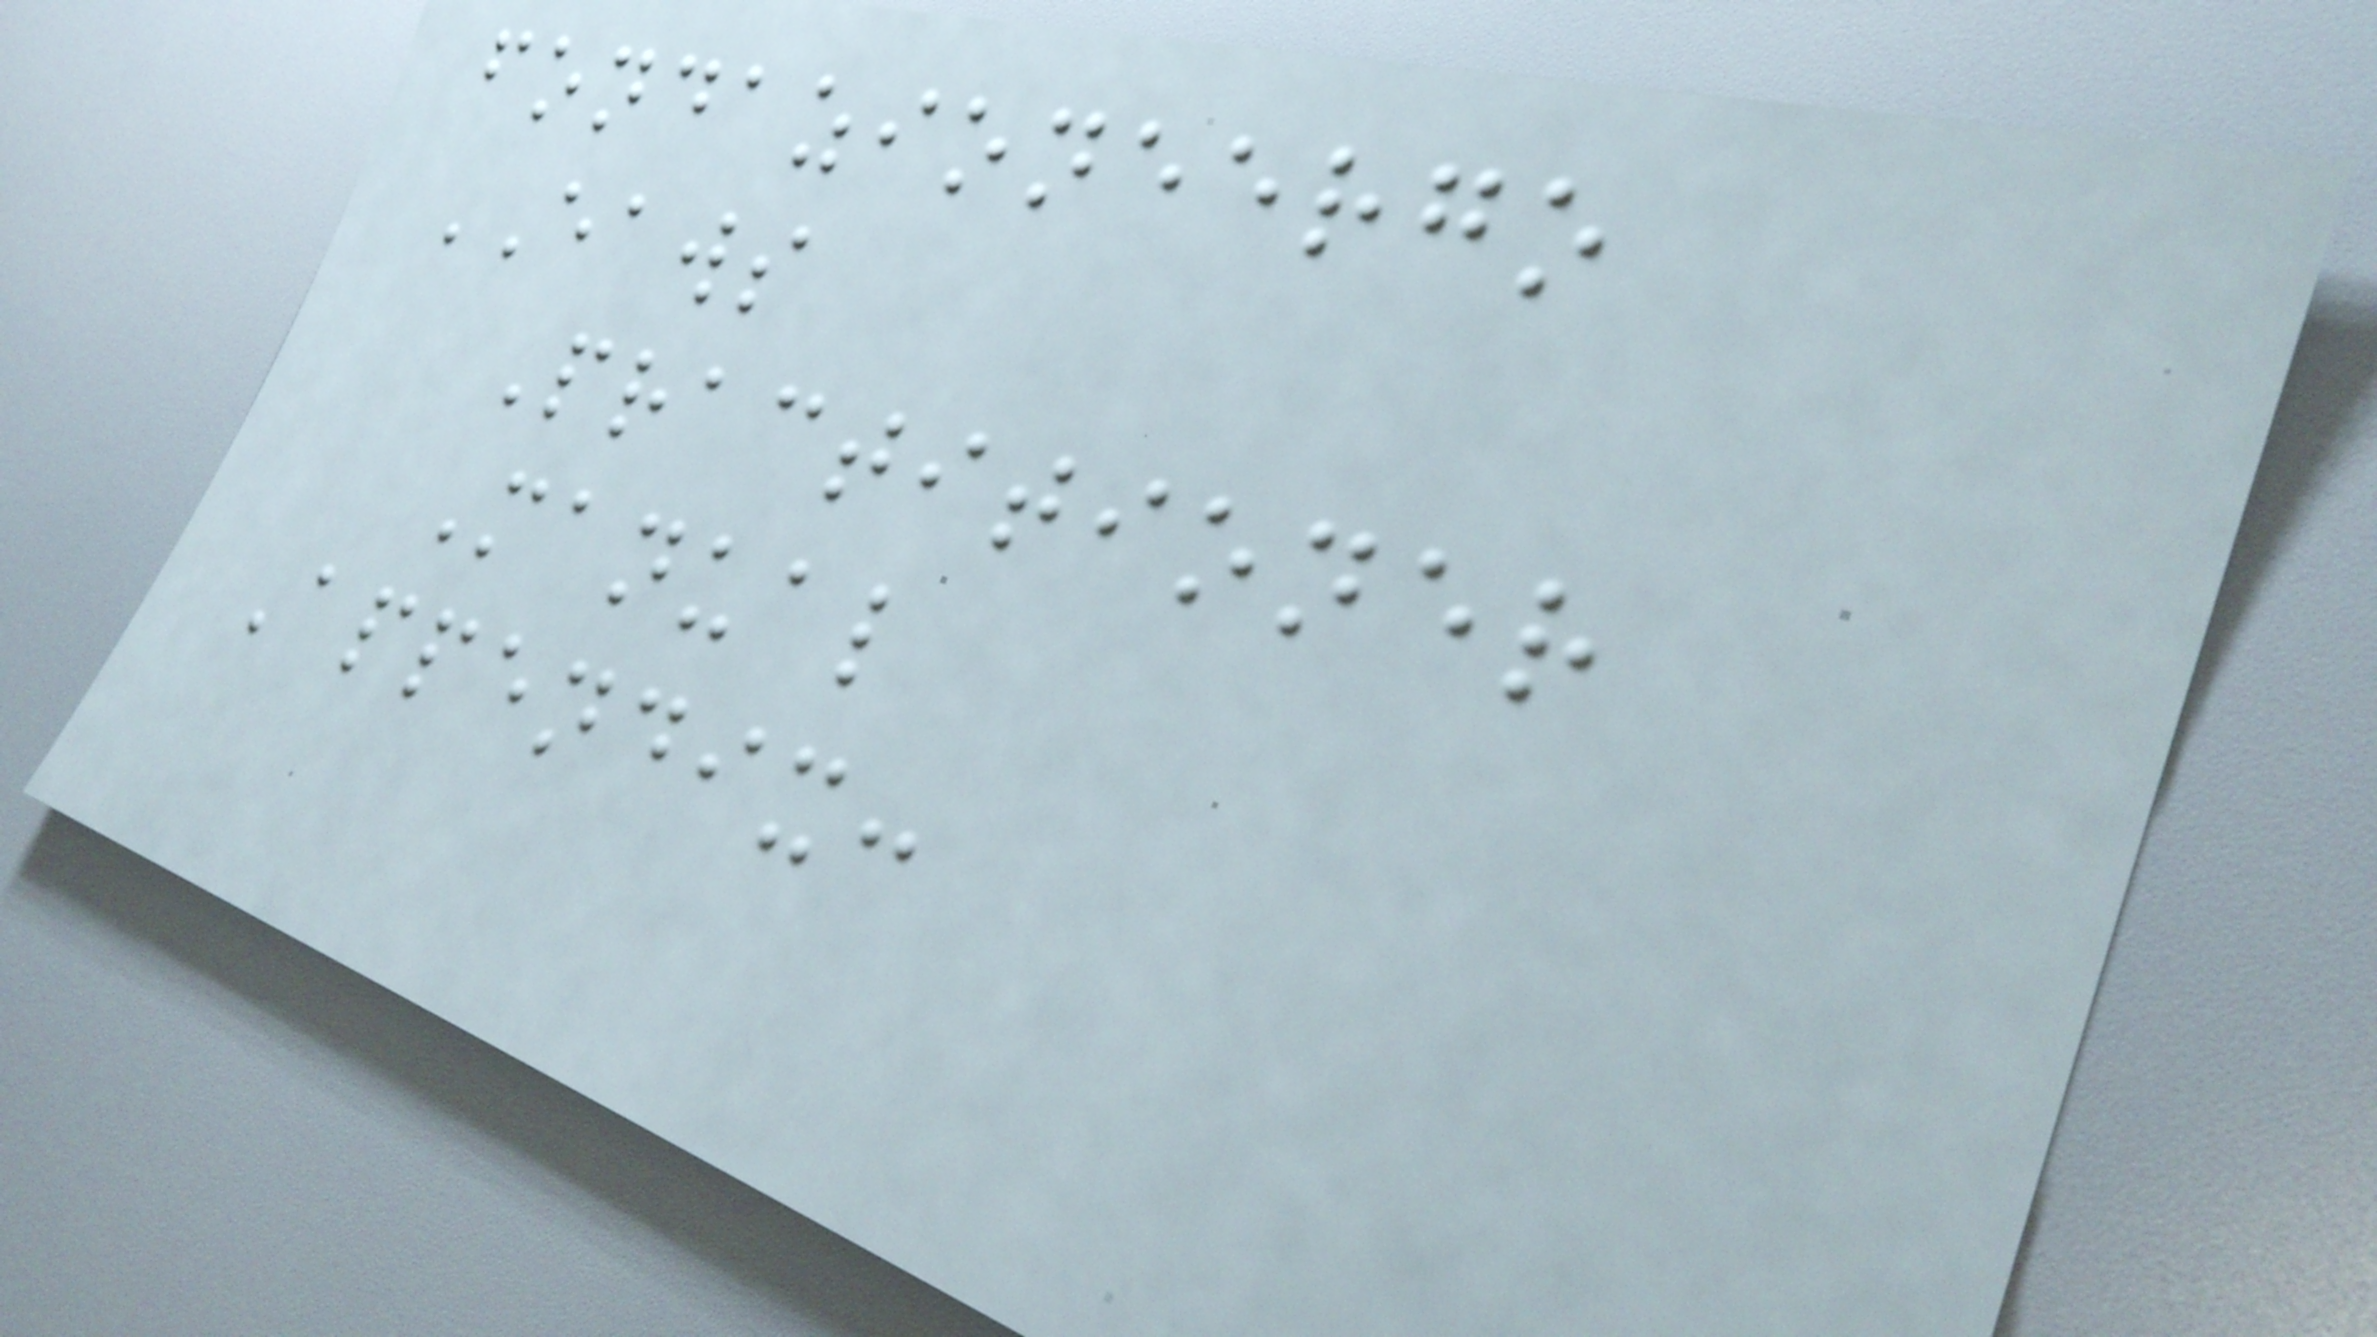fondazioneergo
EAWS
Practitioner
Manual
Appendix:
